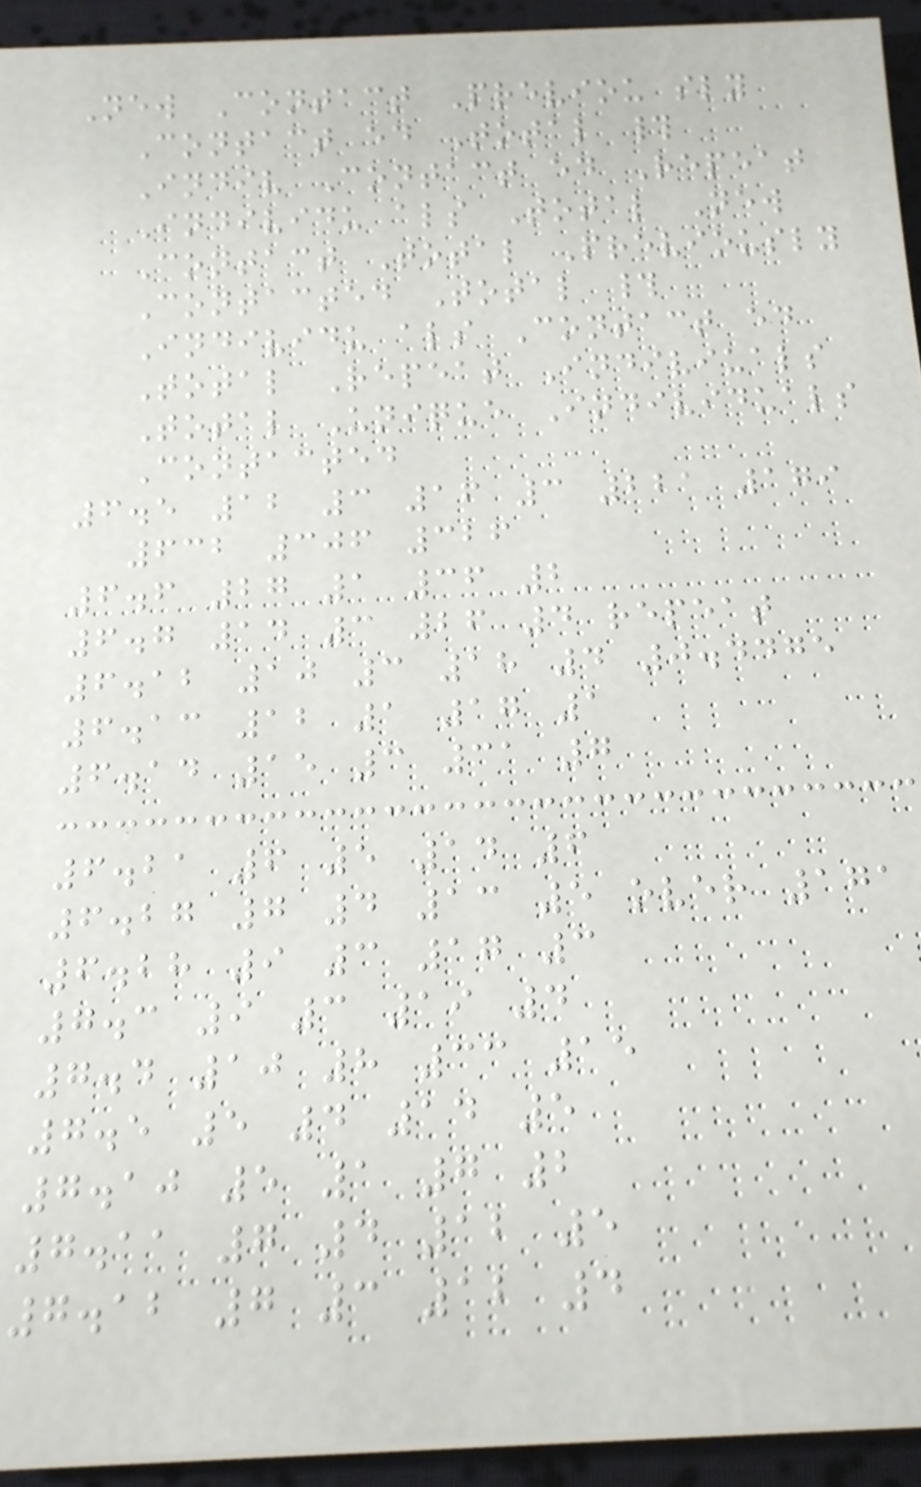New Contact Previou sly
Contact ed Total #
Indiv Contact ed Repeat
Individu als Total New
Contact Total Previously
Contacted Total #
Individu als Contact ed
Total Repeat Indiviuals
Total Unique Individuals
Contacted
6.5 12 3 16 3 221 179
632 306 326
6.6 27 1 36 2
6.7 14 3 26 4 repeat
6.12 10 3 18 4 0.4475
6.13 12 1 17 1
6.14 15 3 31 7
6.21 6 5 14 6
6.27 7 4 13 5 over 171
6.28 9 3 17 3
7.3 9 3 19 4
7.4 10 8 33 15
7.5 5 4 14 5
7.10 5 1 7 2
7.11 7 4 12 5
7.12 7 3 12 4
